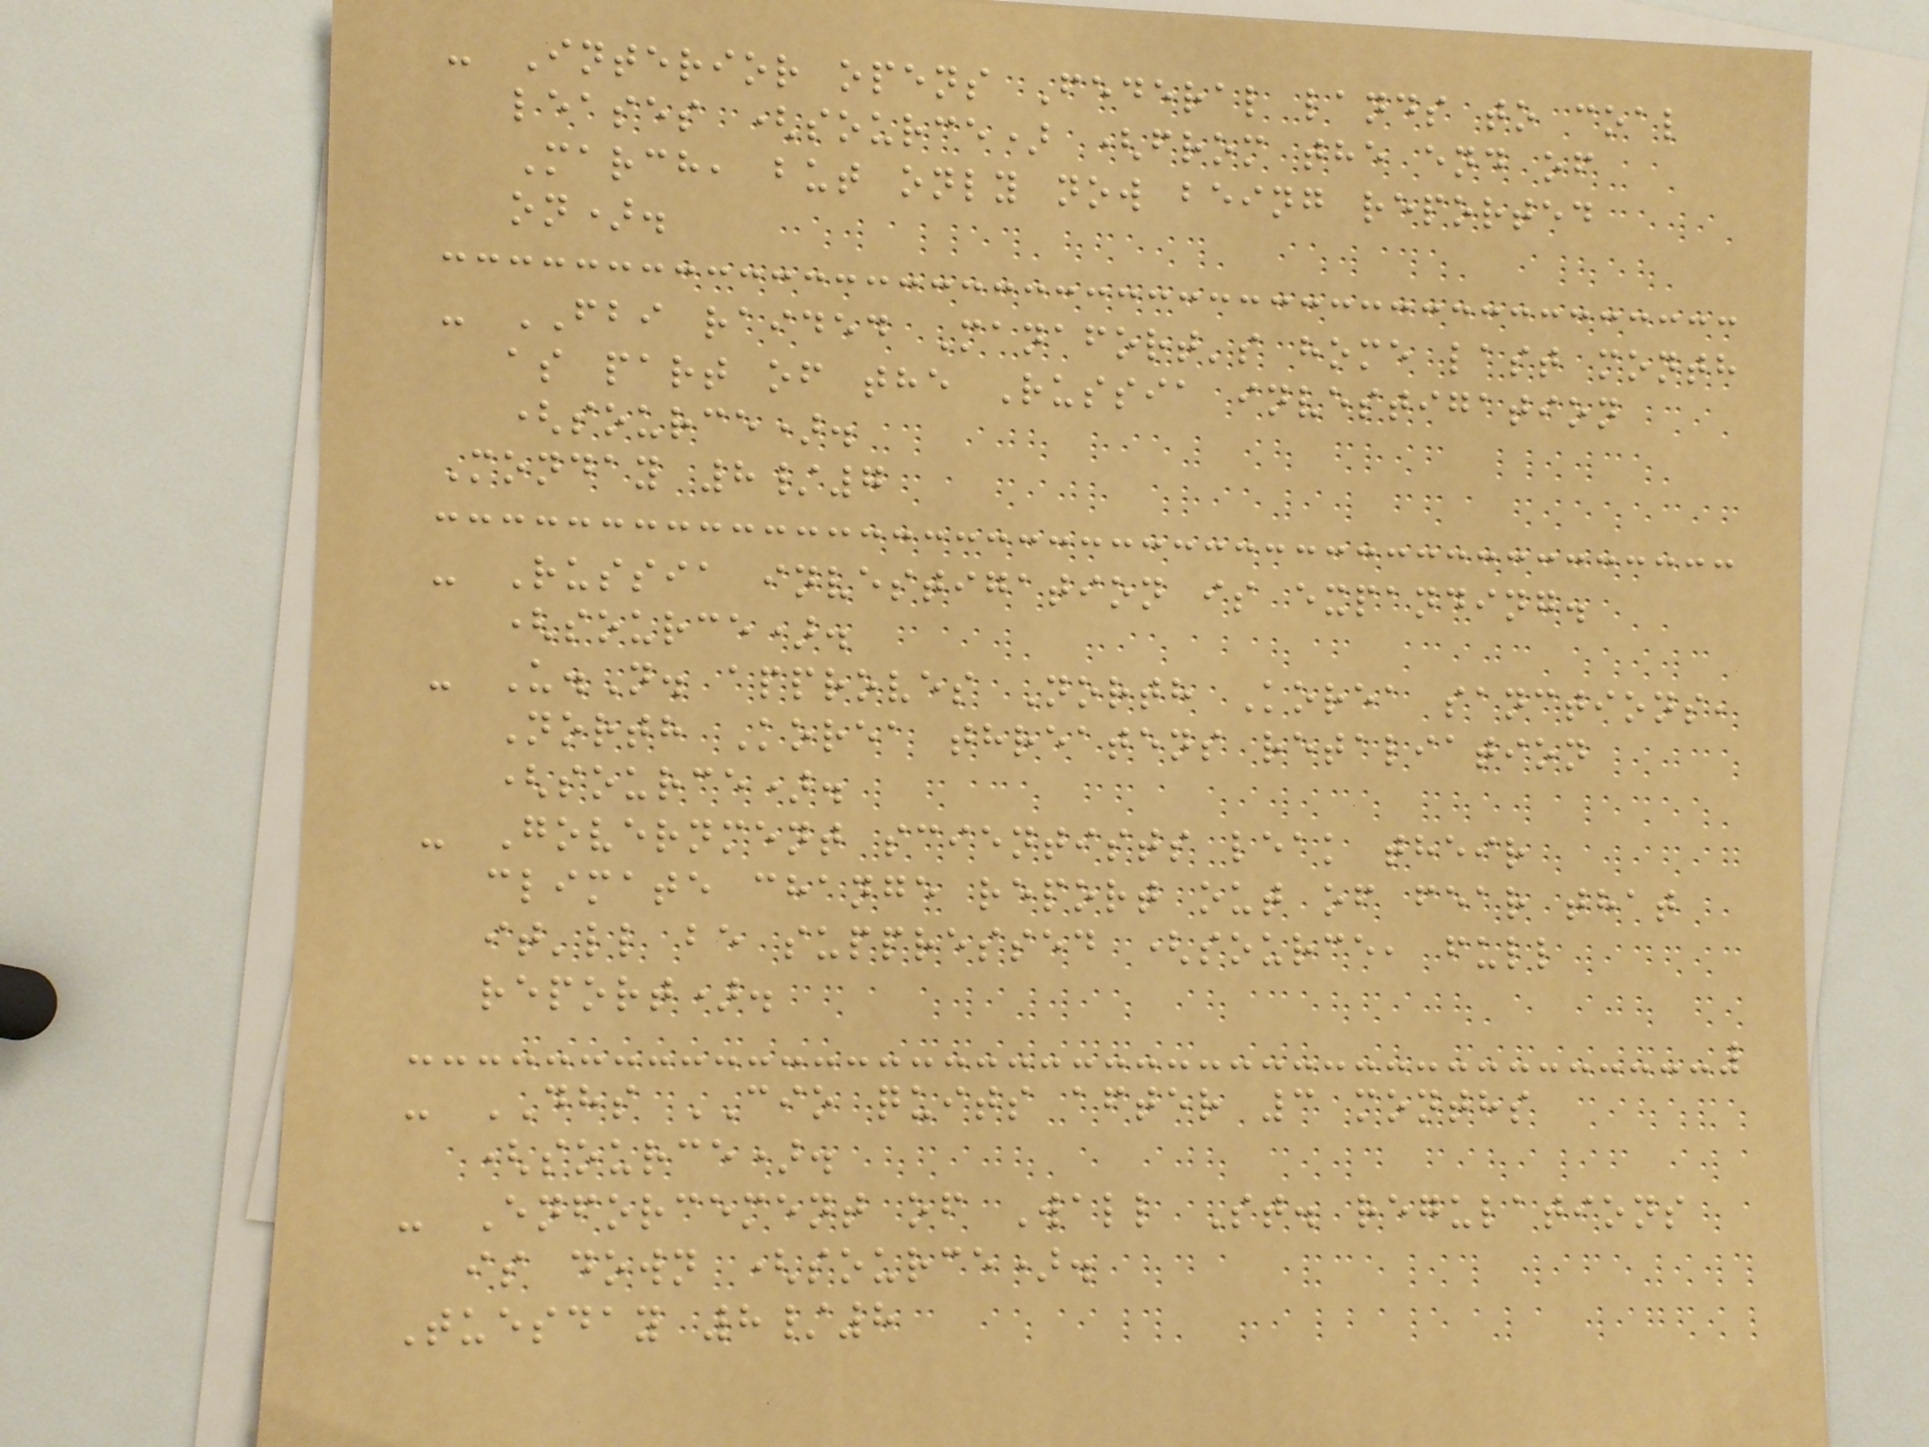- Interior opens Federal lands to coal
leases (source) (from the end of
March, but only now being reported
on).
- FBI raided Manafort's home last month
as part of the Russia investigation
(source).
Monday 8/7
- Russia investigation is expanding.
(source).
- U.N. approves North Korea sanctions,
North Korea threatens retaliation
(source).
- Government scientists leak their
climate change report out of fear that
it'll be suppressed (source, full
report).
- DHS CIO quits after 3 months
(source).
- Enforcement of Wall St. regulations
is down (source).
Tuesday 8/8
